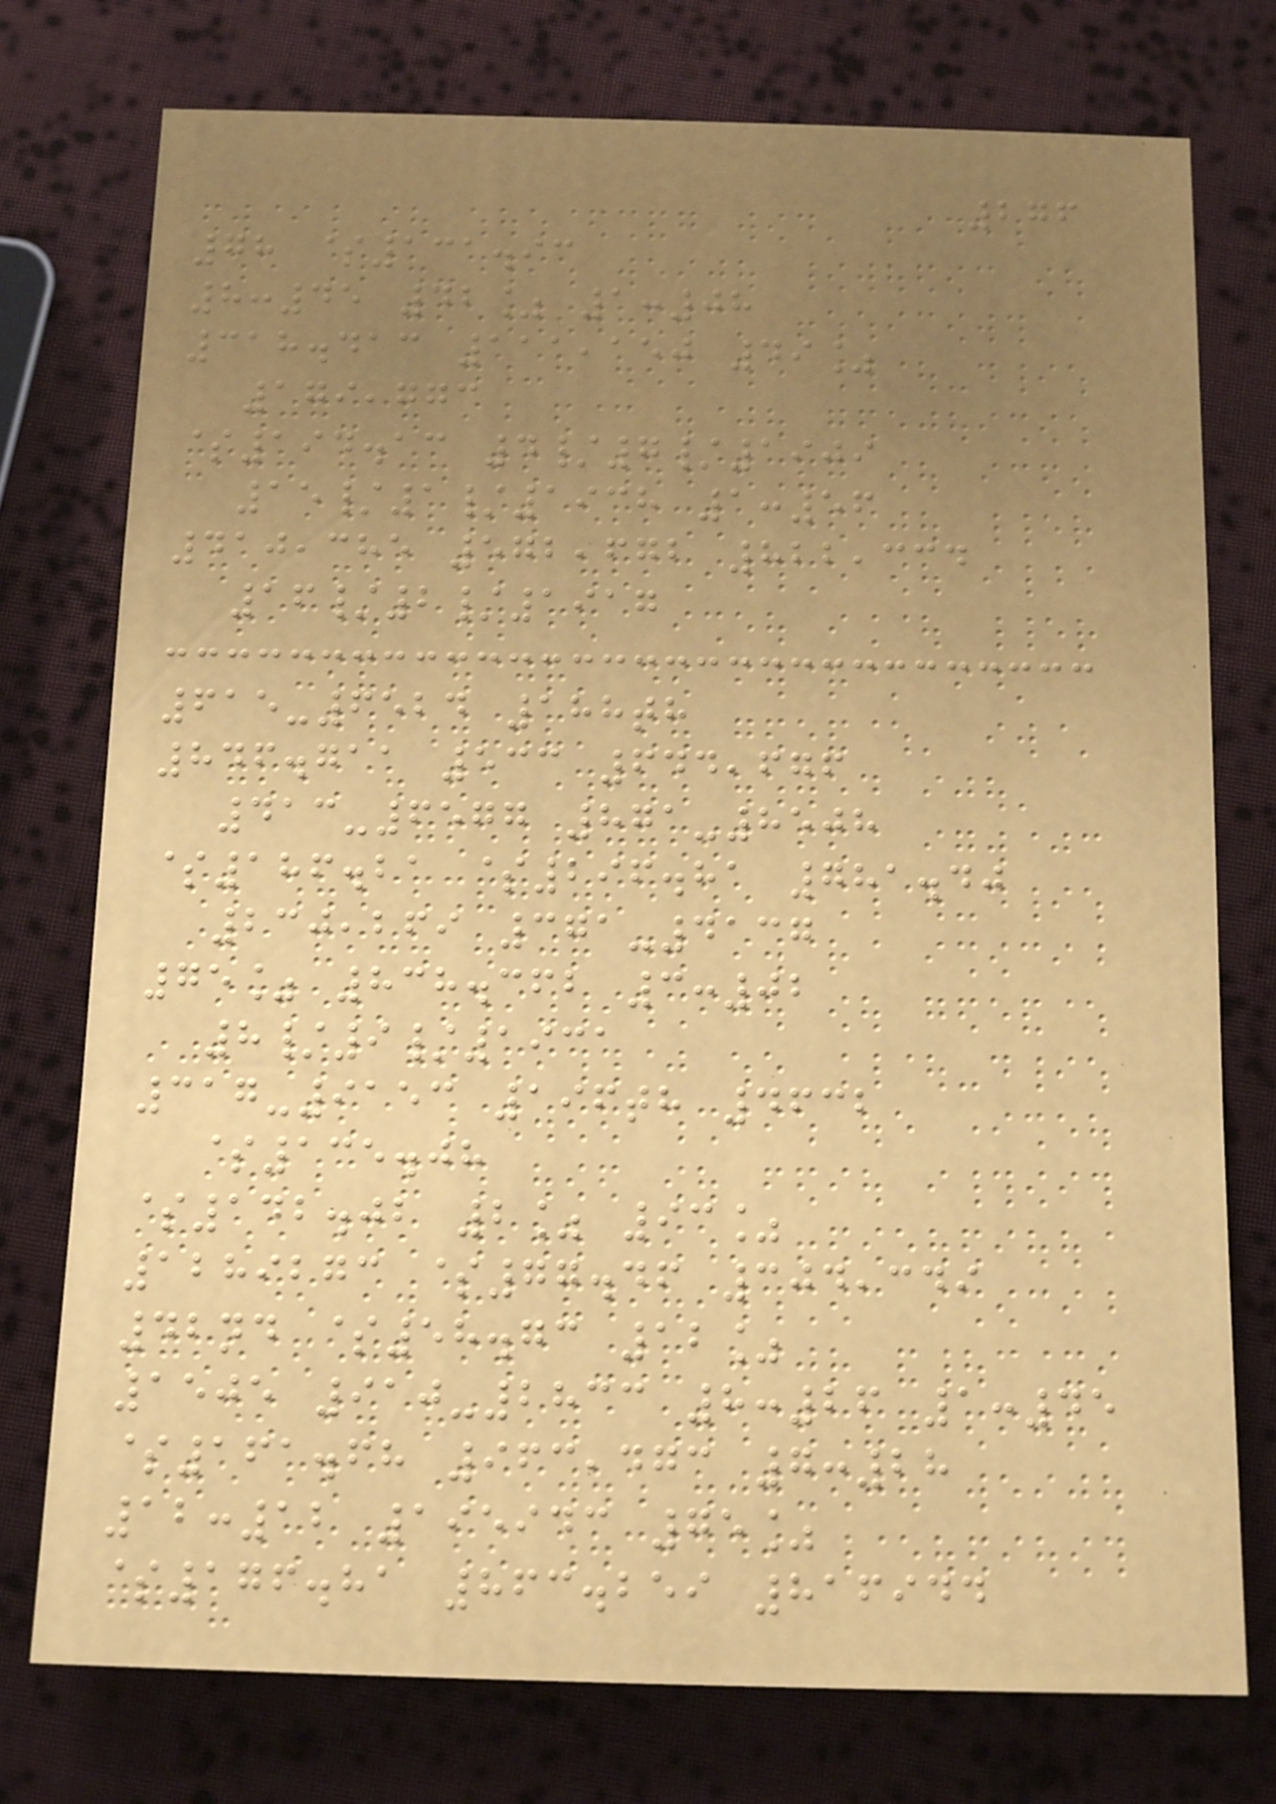276
78 $131.93
8:45 42% 1:08
318.413 111,150 49%
179,773
$194.13 4/7/1909
15/1/1938 1:56
410,385 572,672 822,334
16/2/1917
615-6524 188th
846.711 533 644,676
413-6577 871-8508
$186.21 $296.81 781.40
230,269 371-4137
75% 838.362 3:02
8/9/1931
317-9153 196th 4632
$135.08
$142.02 2% 93%
1289273 $77.46 304,349
42nd $58.73 12%
1505 910-2833 8:26 1:45
$161.68 963,473 7:28
12:12 195943 75%
$176.81 863.259 816944
